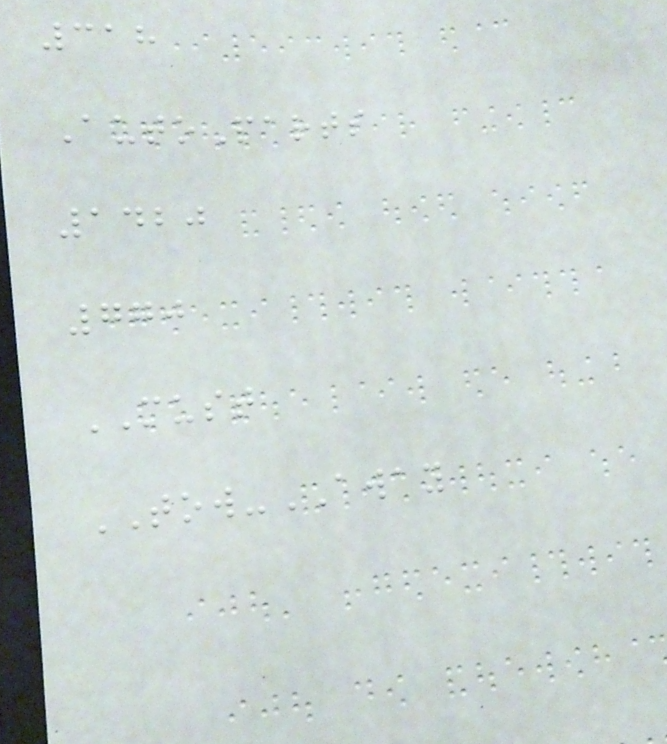318
AutoParts
1420
770
MUST
TOW-AWAY
